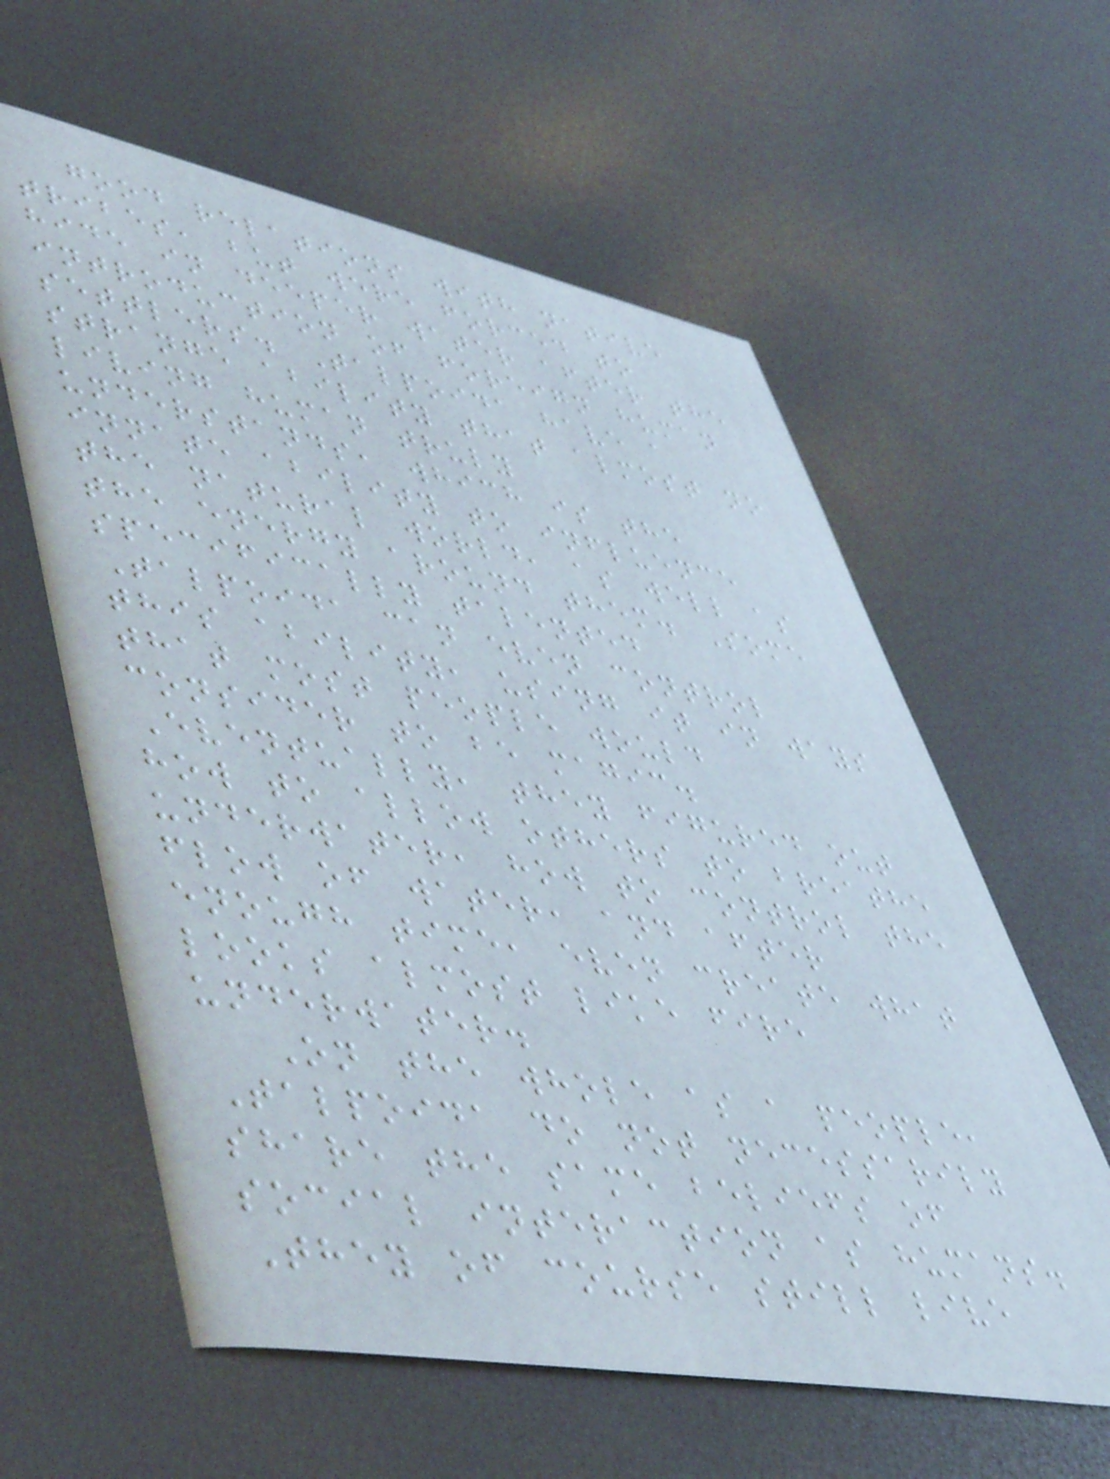good relations with native
tribes, but were forced to
hide in deeper water after the
introduction of foreign human
settlers. Talpoida have a
strange ability that almost no
living human truly
understands, which is the
innate ability to influence
the natural world, as well as
the energy around them. Some
specifically talented
Talpoida can even control
this ability, using it in ways
that most people would
consider to be magic.
Eventually, they figured out
how to allow others to breathe
underwater, how to control the
flow of water, and after
enough time, even create what
looks almost like fire
underwater.
On the whole as a people,
Talpoida do not necessarily
share the same beliefs of
social interaction as humans.
They of course still live
